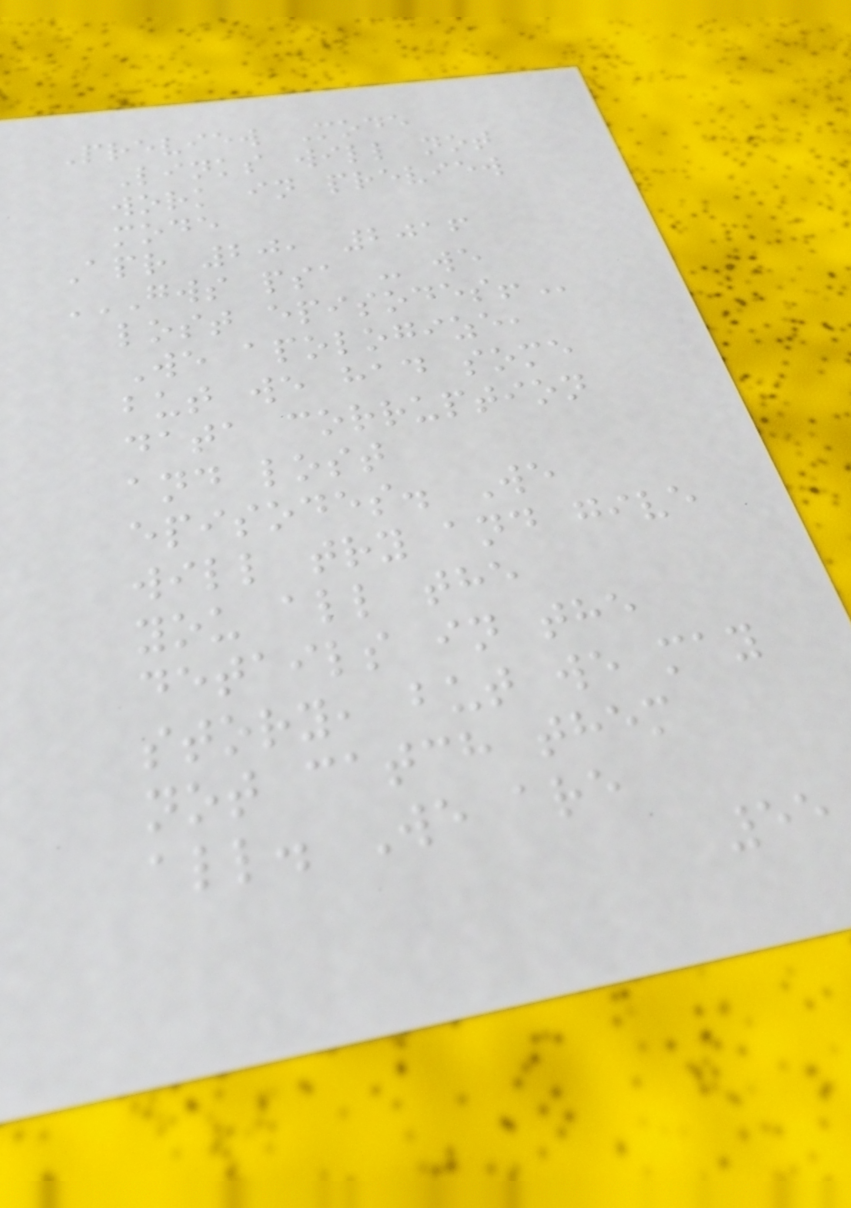Preview Mode
Links will not
work in preview
mode
Apr 20, 2016
GWS PSA - WE
LOST EPISODES!
We apologize,
but we had some
data corruption
and lost
episodes. We
will try and give
you all the
details in the
story, but we may
not catch them
all. We are
55
